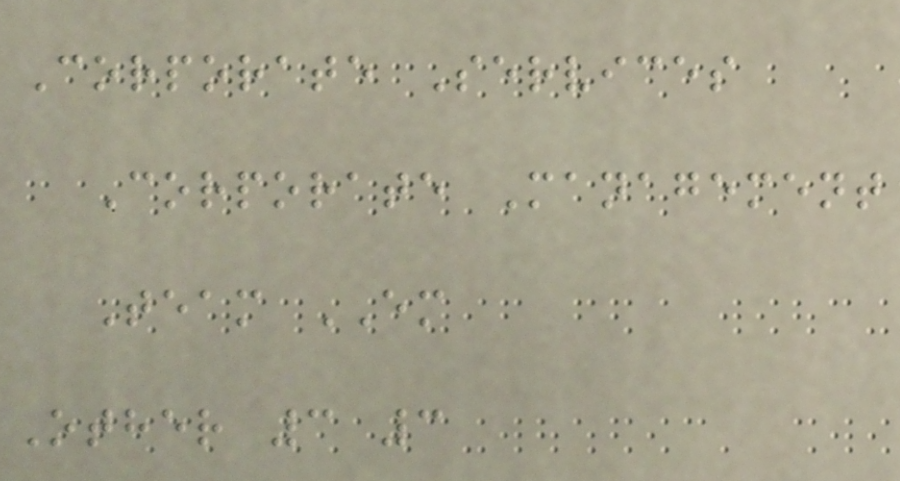Corporate Services
Corporate Management
Team EM
Other 3 3
